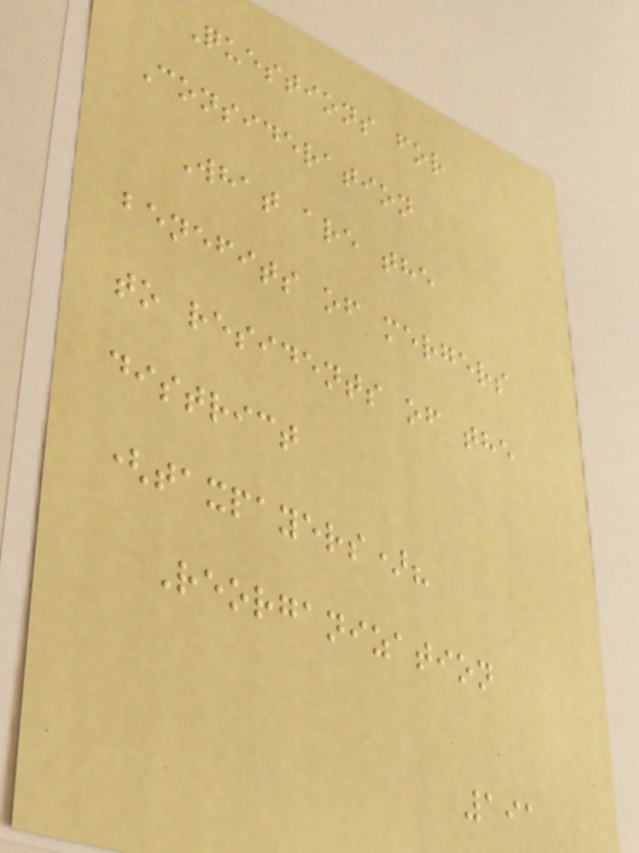Questions for
Consideration
What are the
benefits of mergers
to residents of the
district
(taxpayers)?
Reorganization
191
